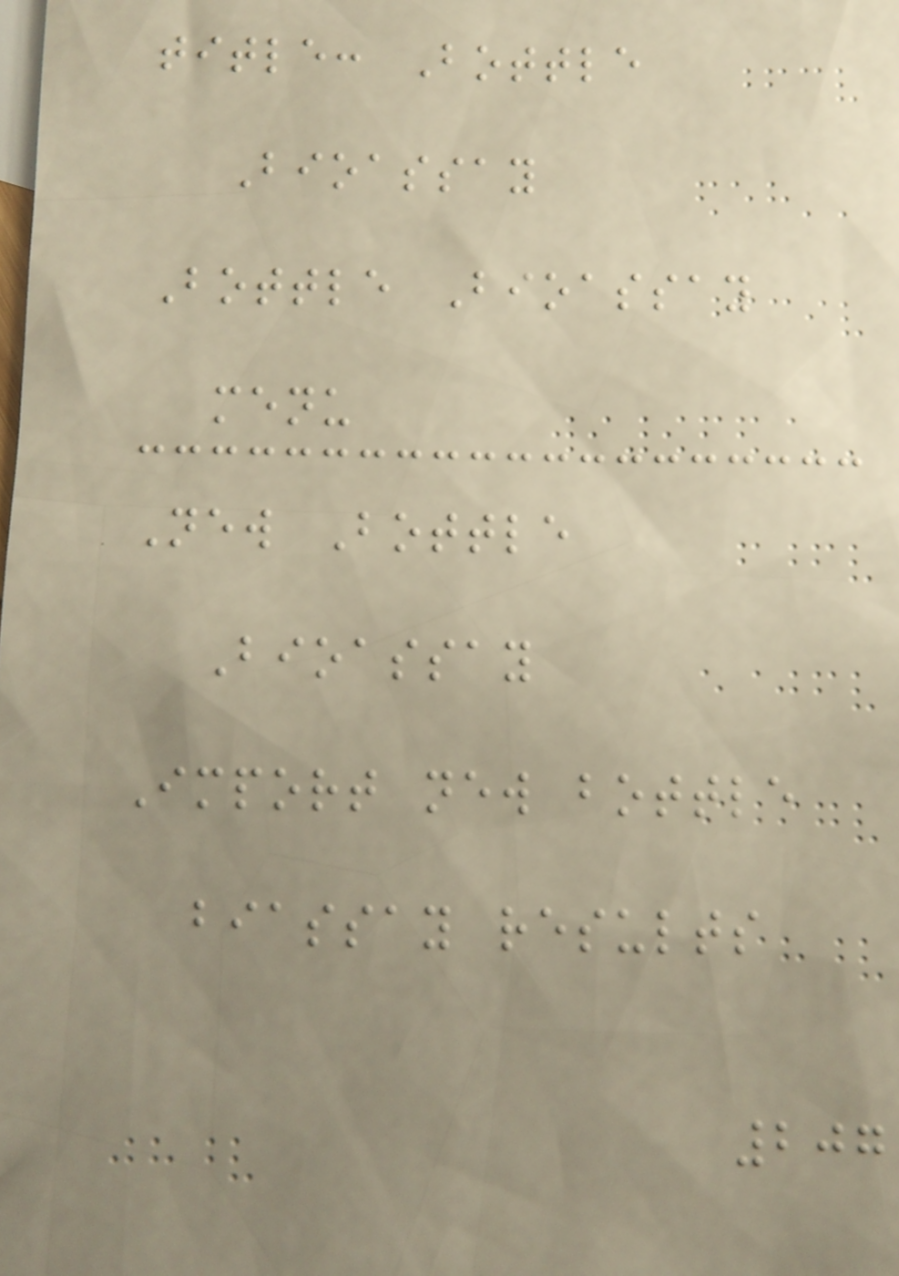title: Bottle
Bioassay
Bottle Bioassay
menu
New Bottle
Bioassay
Import new bottle
biassay results
207
